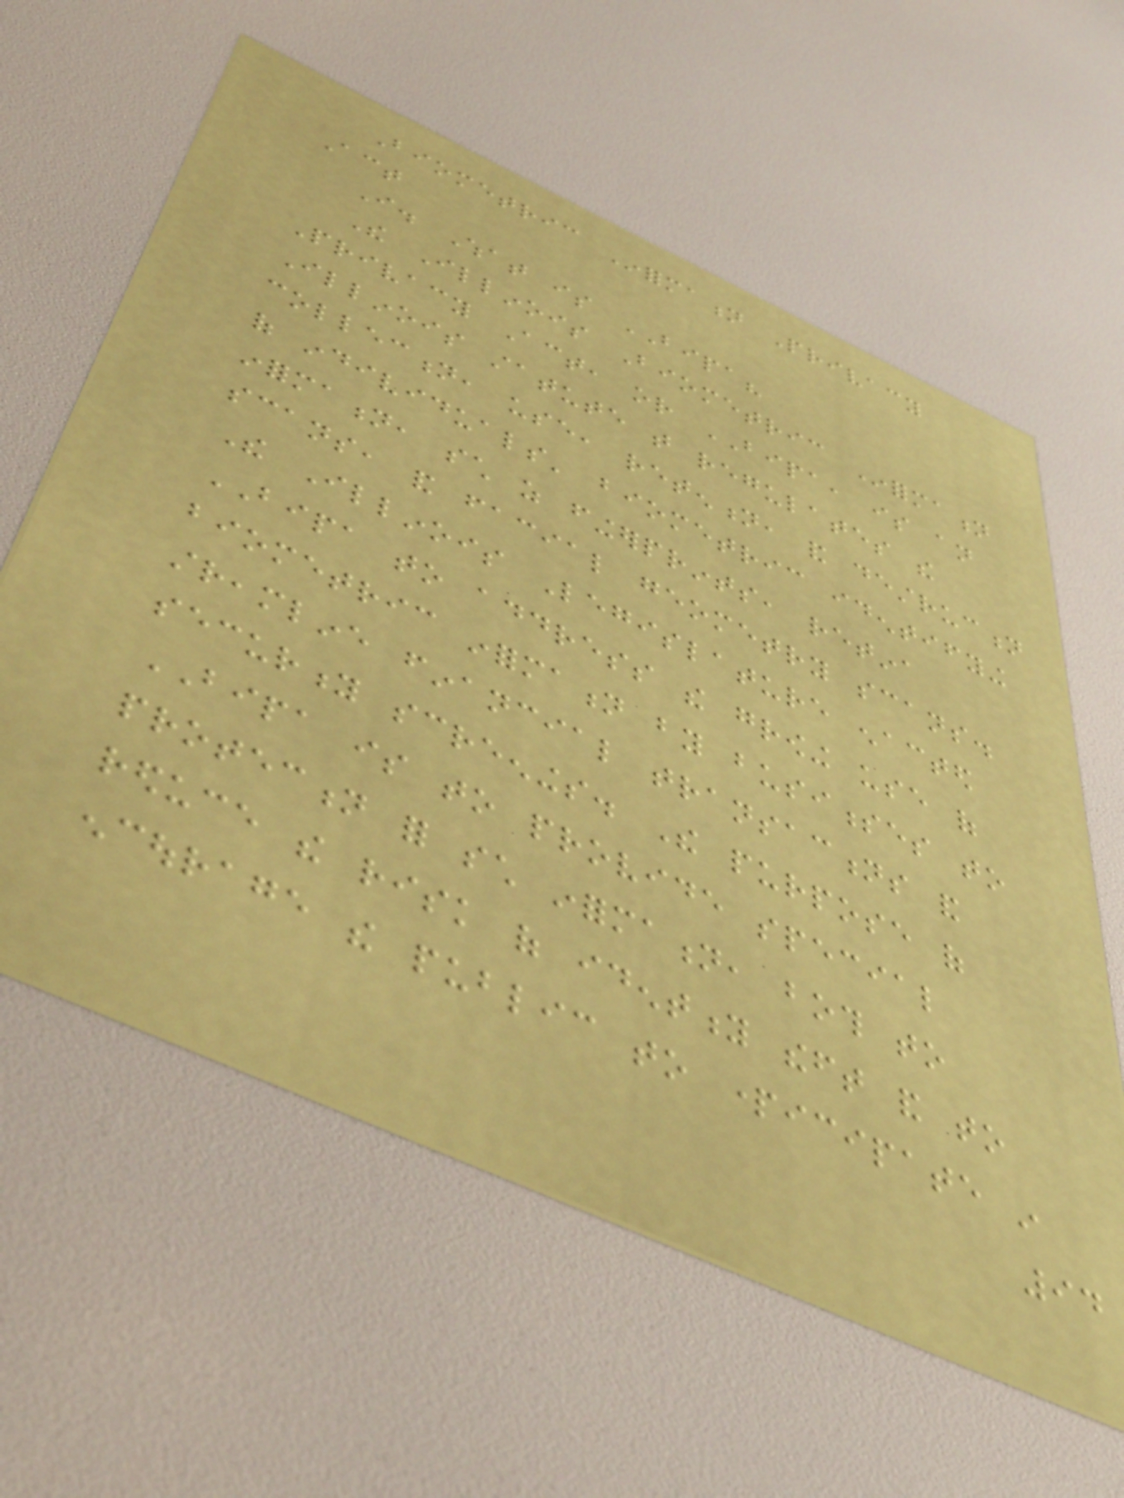Biometric Information Privacy
Act
I. What is BIPA?
The Illinois Biometric Information
Privacy Act, or BIPA, is an
Illinois statute that regulates the
collection, use, retention, and destruction
of individuals' biometric identifying
information, such as fingerprints, retina
scans, and facial geometry scans.
The Illinois Legislature enacted
BIPA to address the growing use of
biometric information by businesses to
streamline financial transactions and
security screenings. The purpose of
BIPA is to provide special
protection for such information, both to
reduce the risk of identity theft and to
encourage the public to participate in
94
